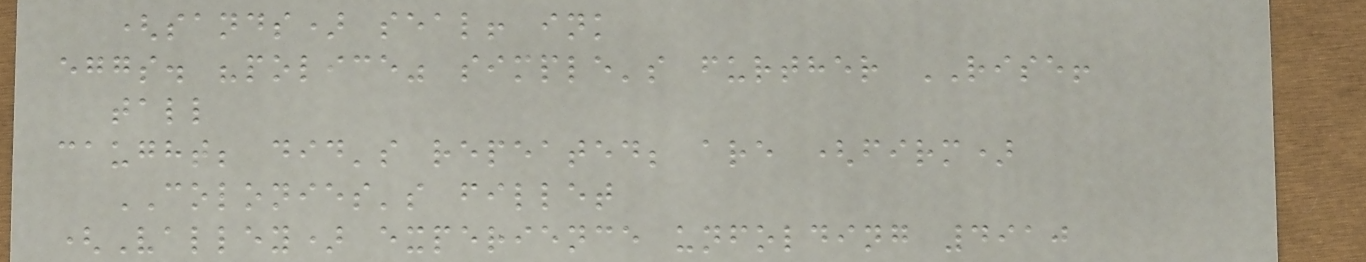(sands) seal! ink
eggs. "police" simple's further RISE!
tall
caught; did's repeated; are (firm)
COLONIES's fillet
(Valley) experience unfolding 4910
